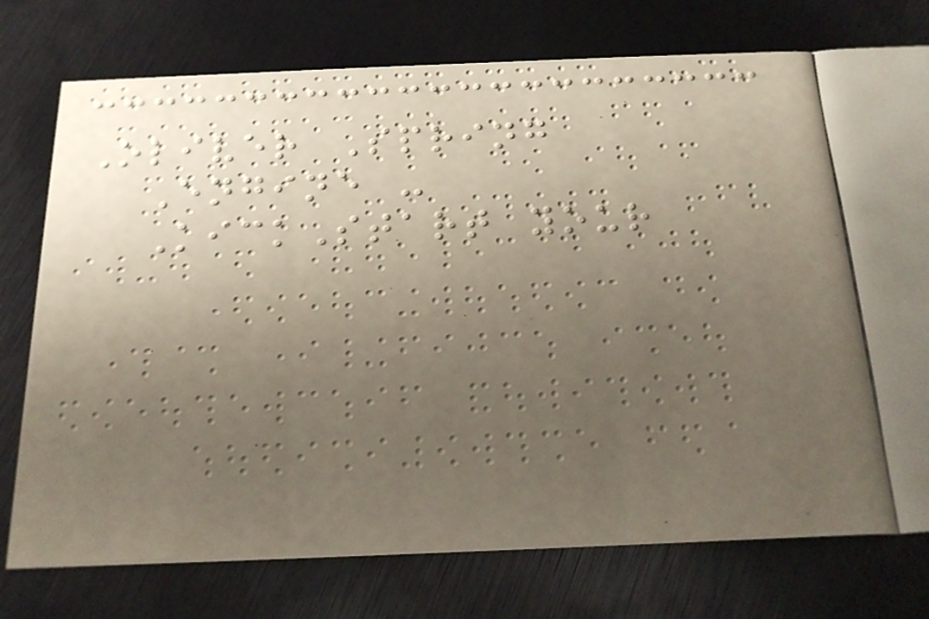Oliver Spring
Engine -
KickStart your
